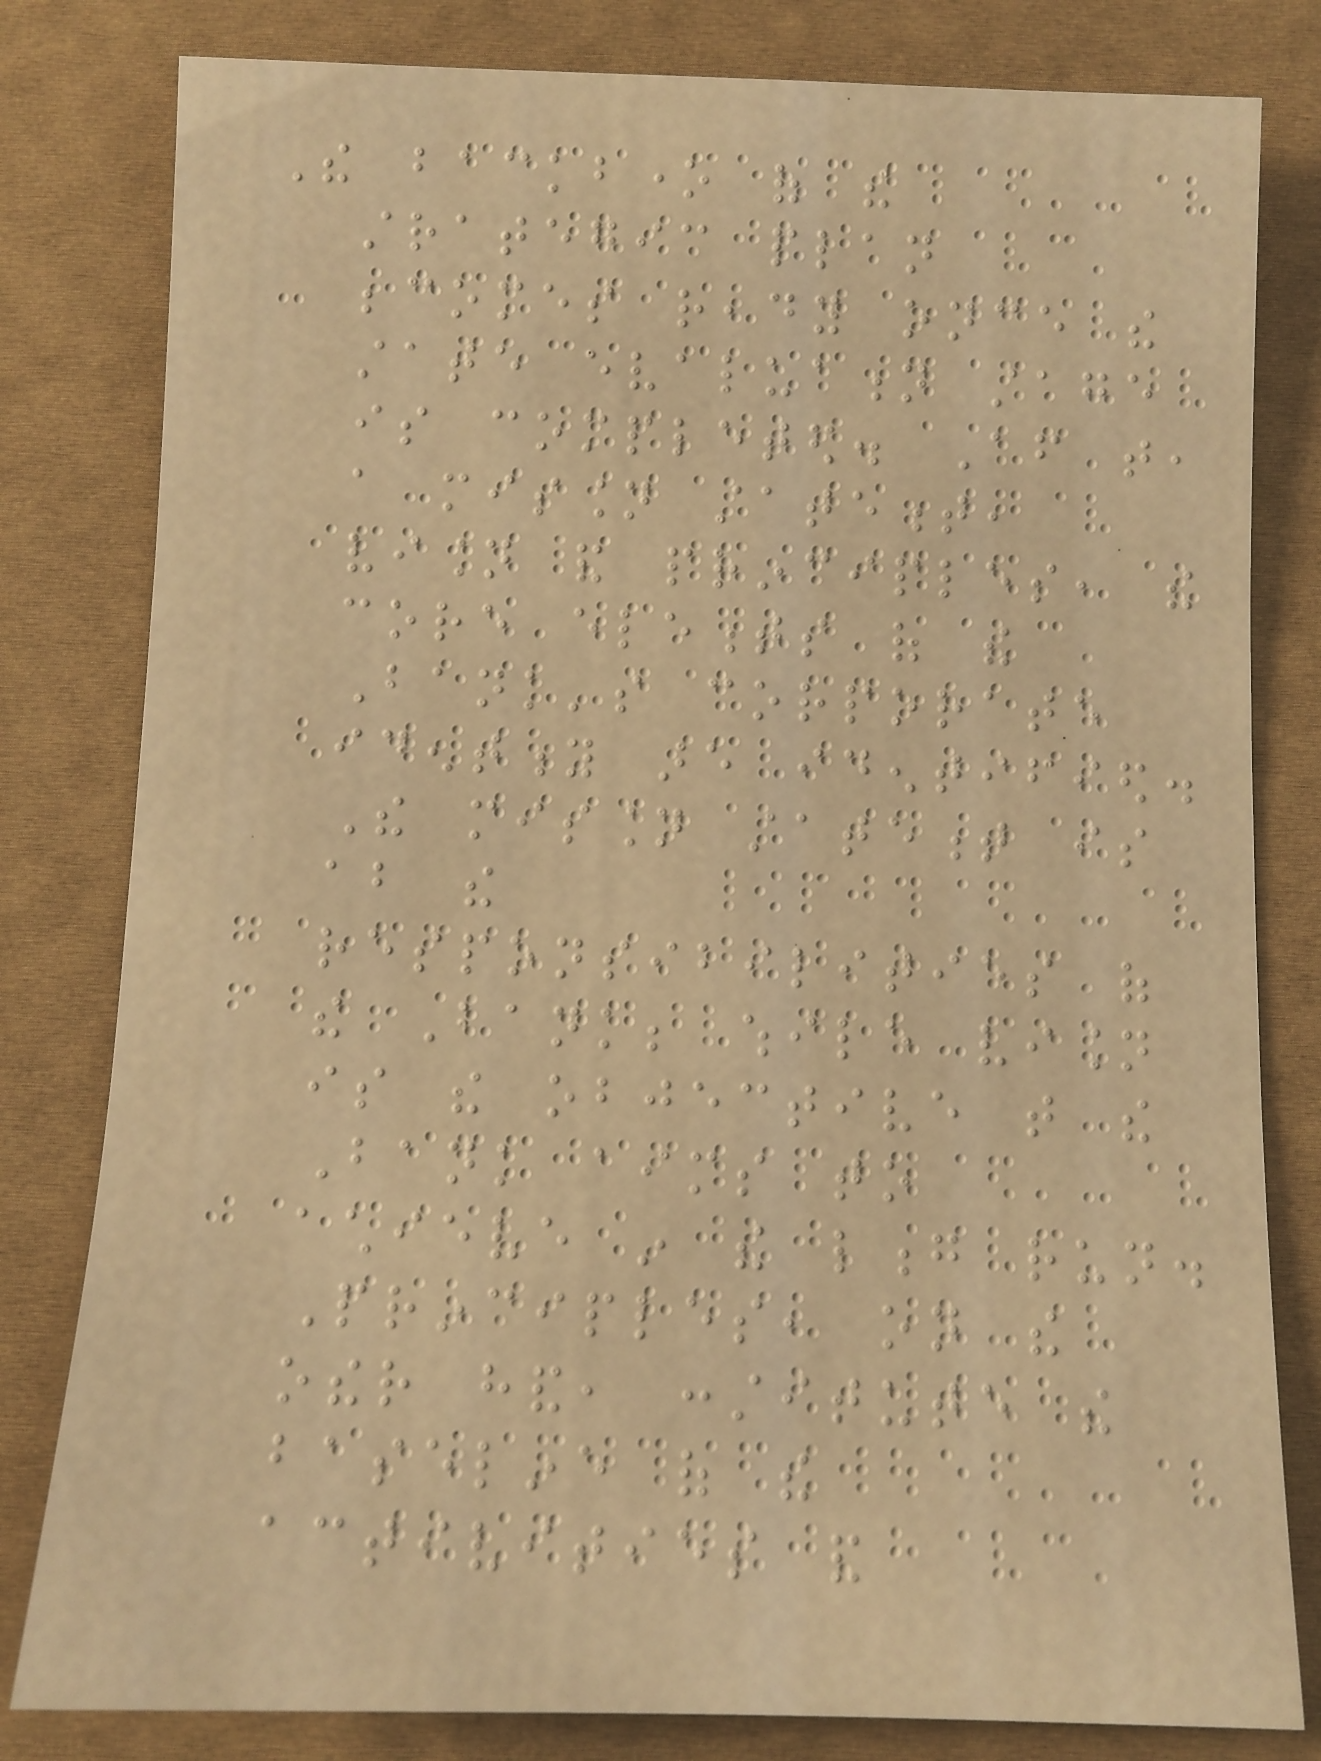The backbone of the
strategic plan
becomes ready once the
state evaluation stage
is completed. After that,
a mission statement,
vision and principles, the
core elements of the
Bank's corporate
identity are identified.
The mission statement is
about the
responsibilities of
the Bank; while vision
is the objective that the
Bank aims to
achieve in the long run.
Principles, on the
other hand, constitute the
baseline of the
activities and
